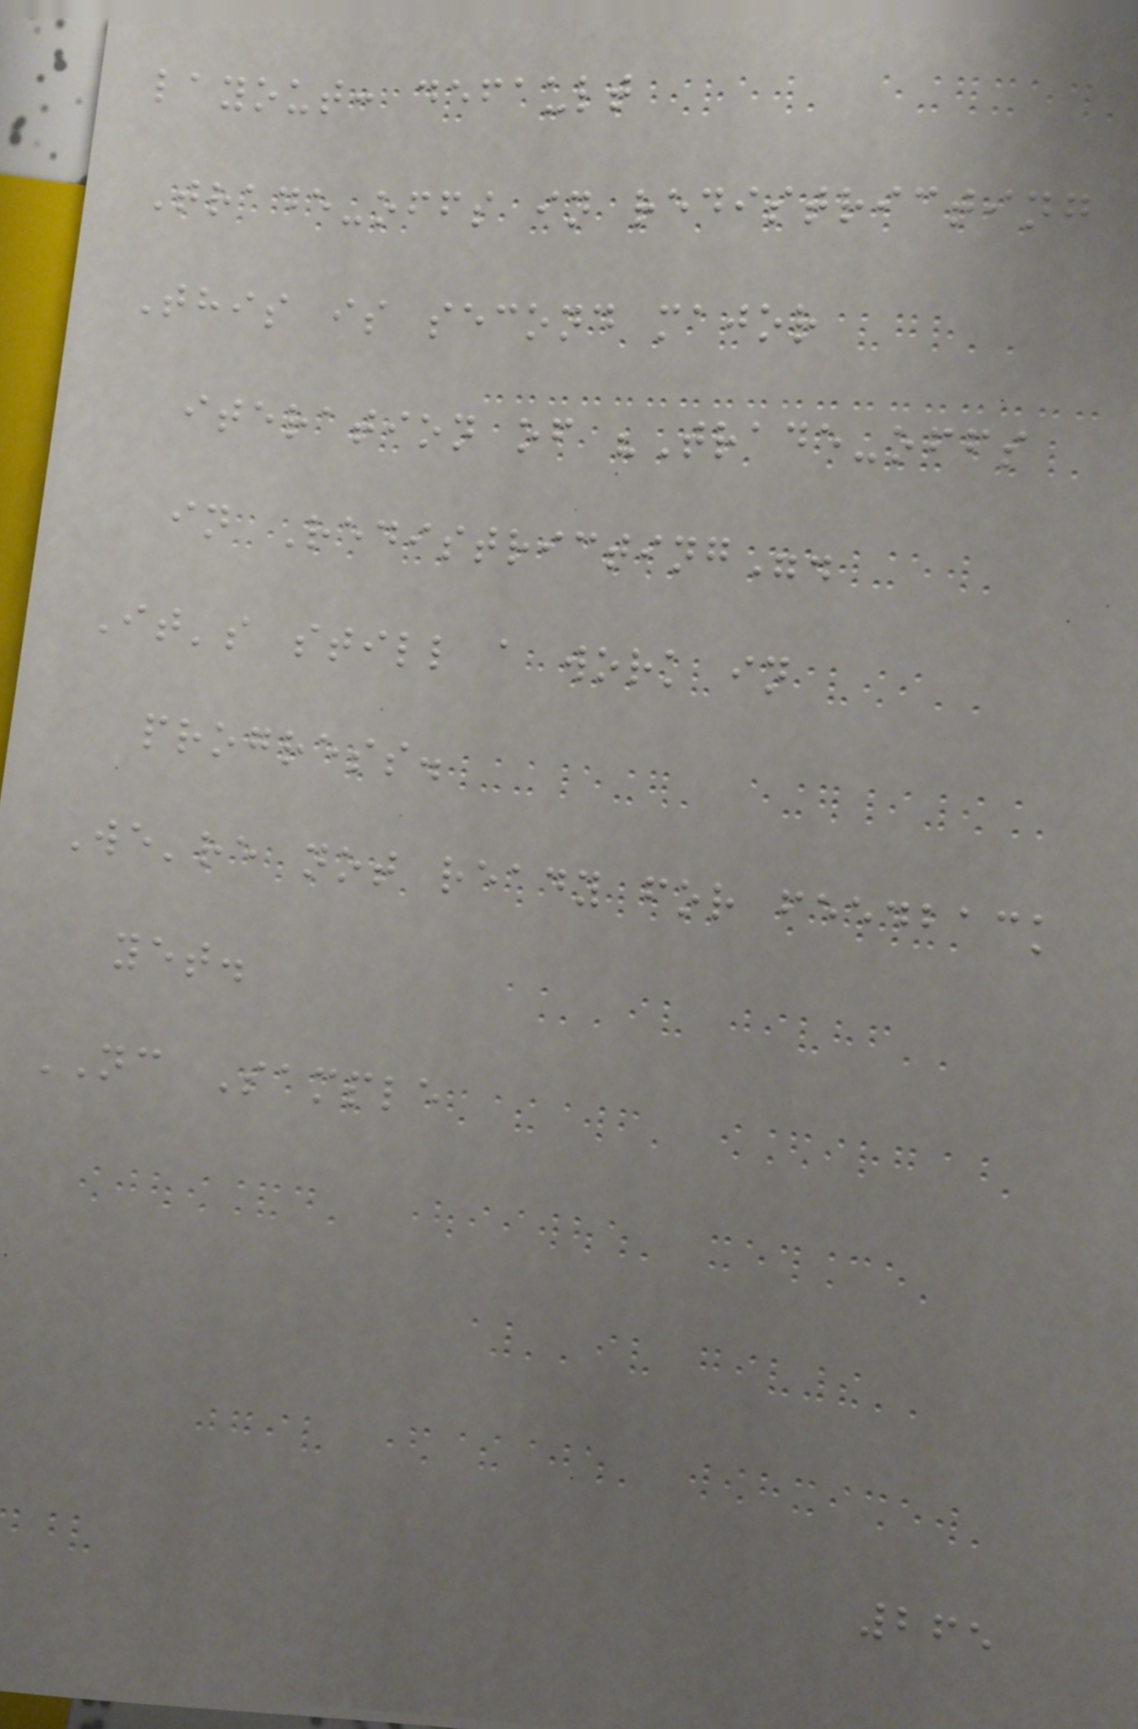layout: default
Trade-offs in redistricting
This is second major
iteration of "Trade-offs
in Redistricting".
It's still a work in
progress.
We're not ready for feedback
yet.
NC Sample
265
